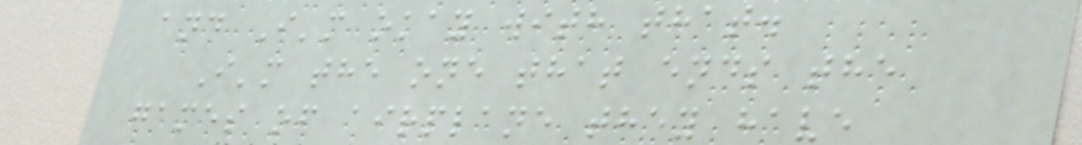and I'm okay with that.
I'm the one that ends the
games of airplane they have
